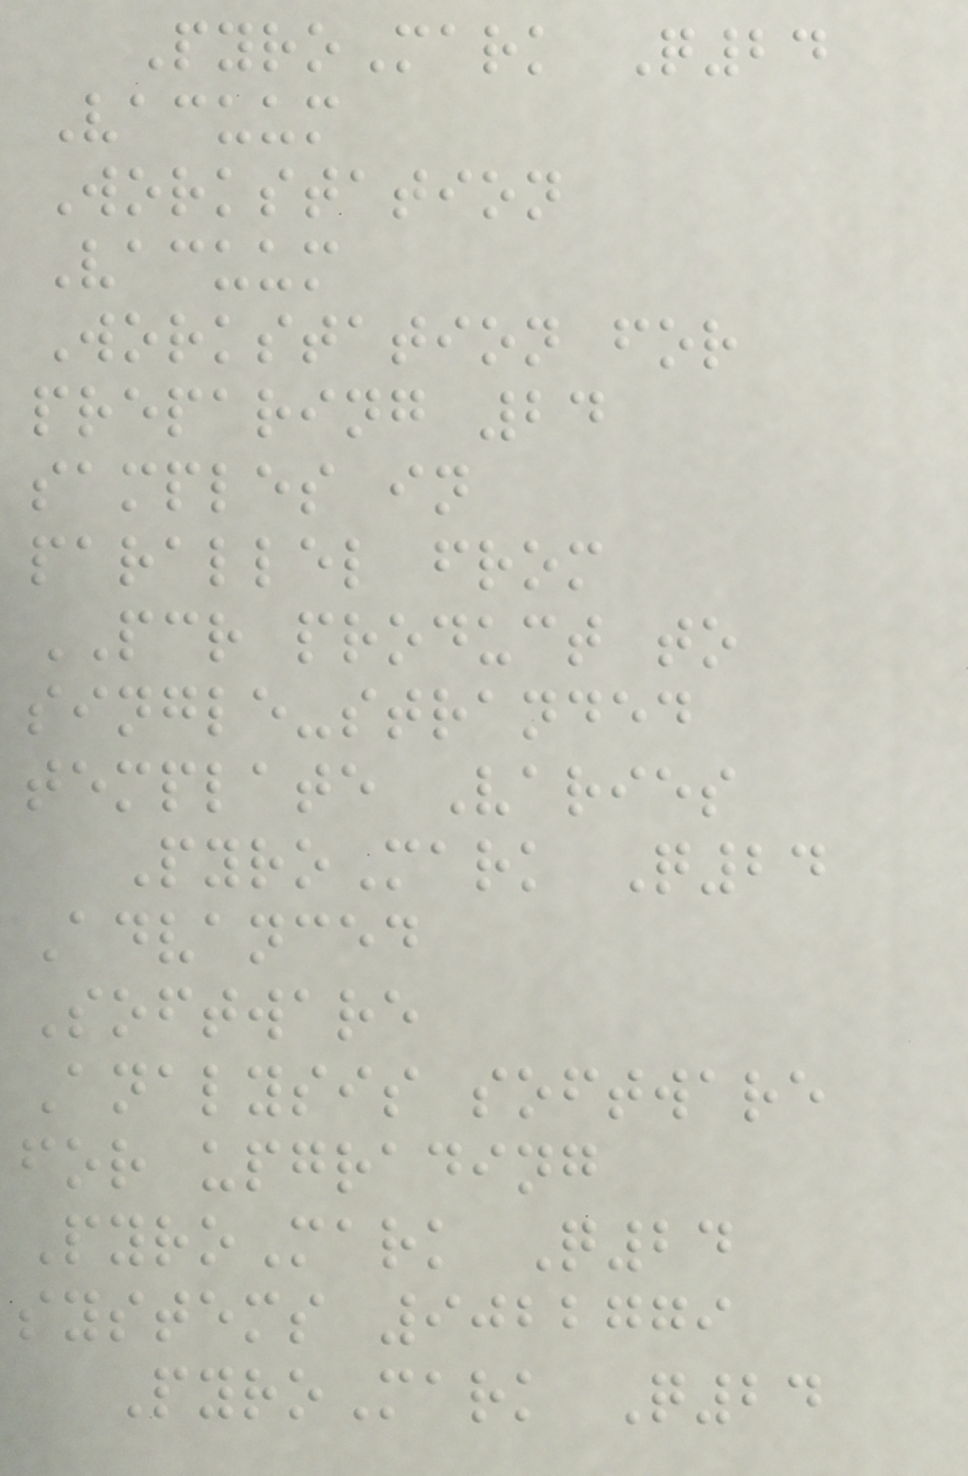PyroMark Q24
Vacuum
Workstation
Vacuum
Workstation for
preparing 24
samples in
parallel from
PCR product to
single-stranded
template Varies
PyroMark Q24
Advanced
Software
Analysis software
for upgrading
PyroMark Q24
systems 9022779
PyroMark Q24
